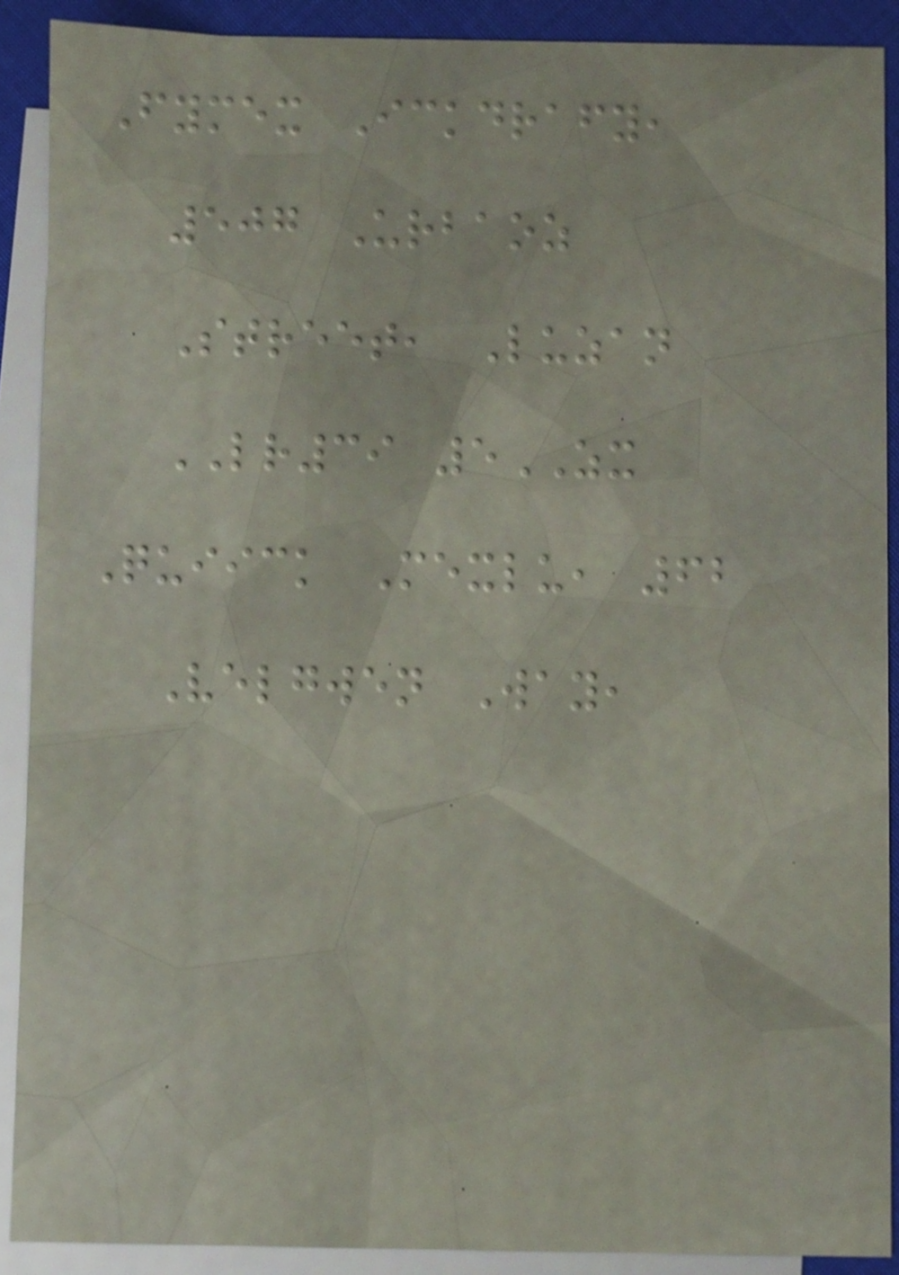Fymex Ickdrafy,
507 Urbaoz
Street, Luzan
LR39 5ZX
Quiick Mexlu, 62
Velgwen Way,
